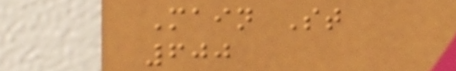Main St
600
